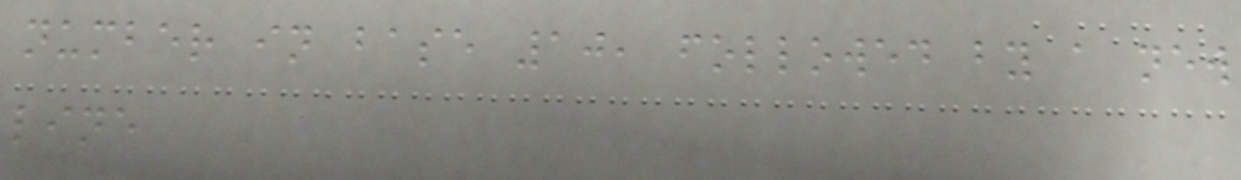number in base 10, followed by a new
line
